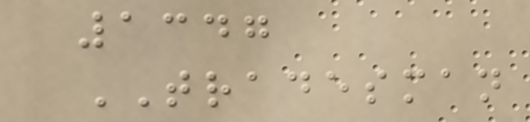1347
TRADESMAN
